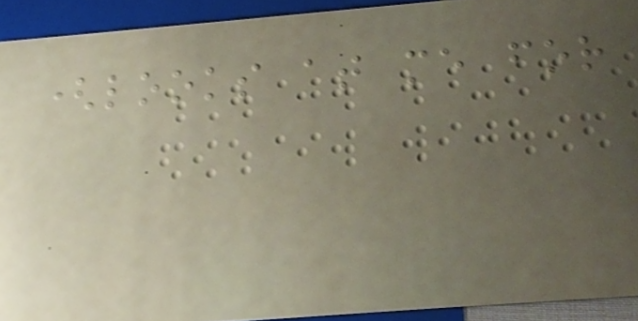(looks at me for
